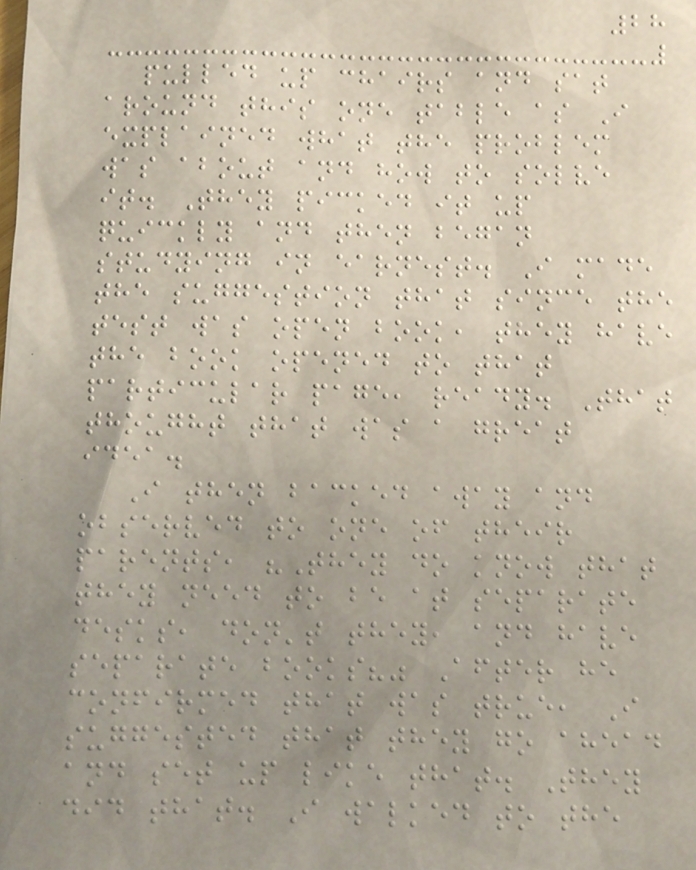28
pulled up chairs and sat
around this one table as I
explained what the problem
was about and how to solve
it. They picked it up
quickly and then began
studying in earnest. I made
the suggestion that since the
test was open book, they have
the book opened to that
particular page, ready. That
thought that was a great
idea.
I then backed away and
observed to one of their
parents, "They do know that
they need to be at separate
desks, don't they, and have
separate books?" After he
confirmed that was true, I
suggested that they go ahead
and set up like that. They
did that. I walked to the
